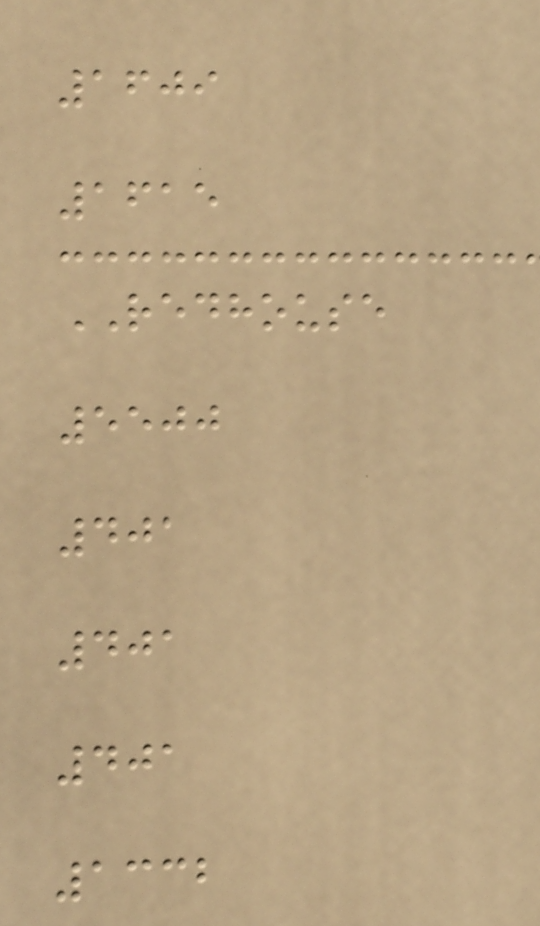1609
1615
REDHOUSE
5500
401
401
401
1332
